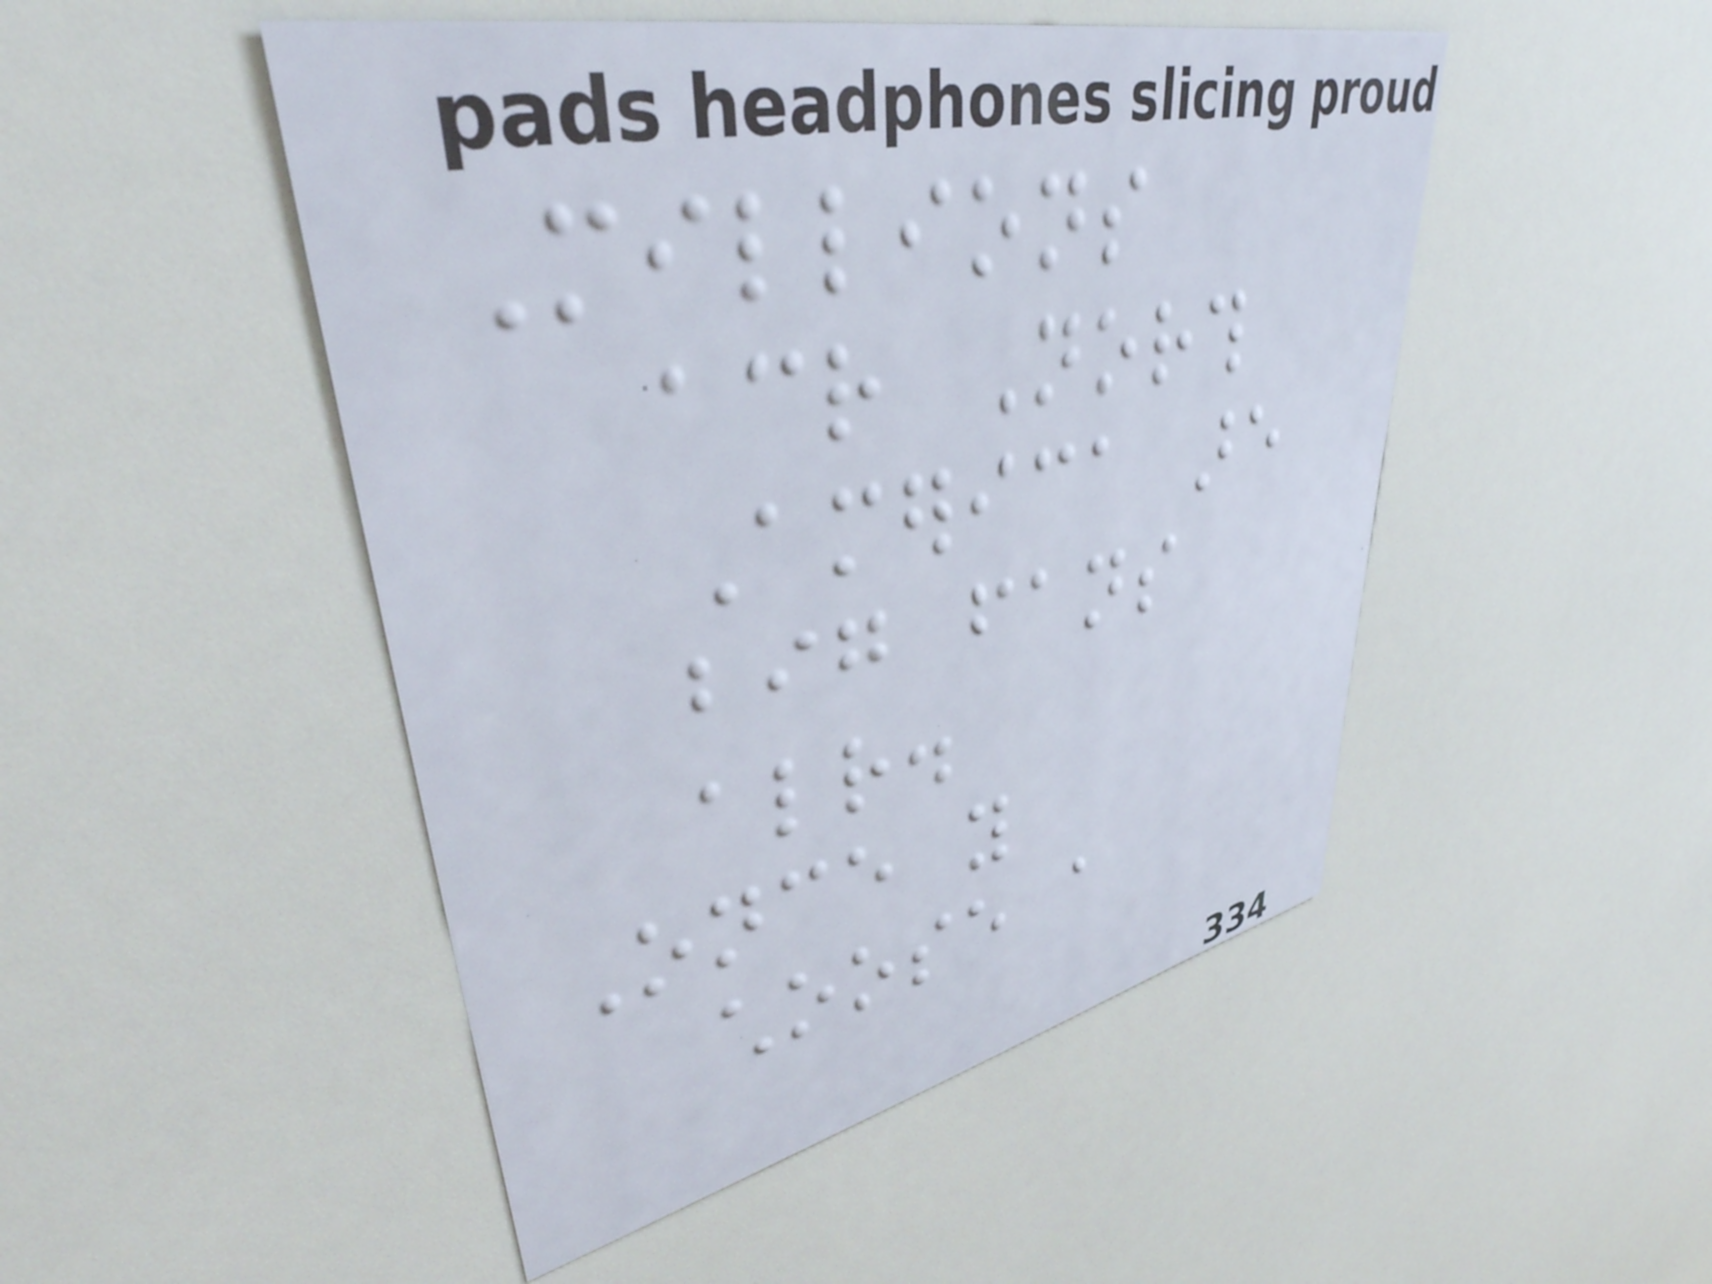Millions
across North
America are
big fans
already.
Once you
choose a
